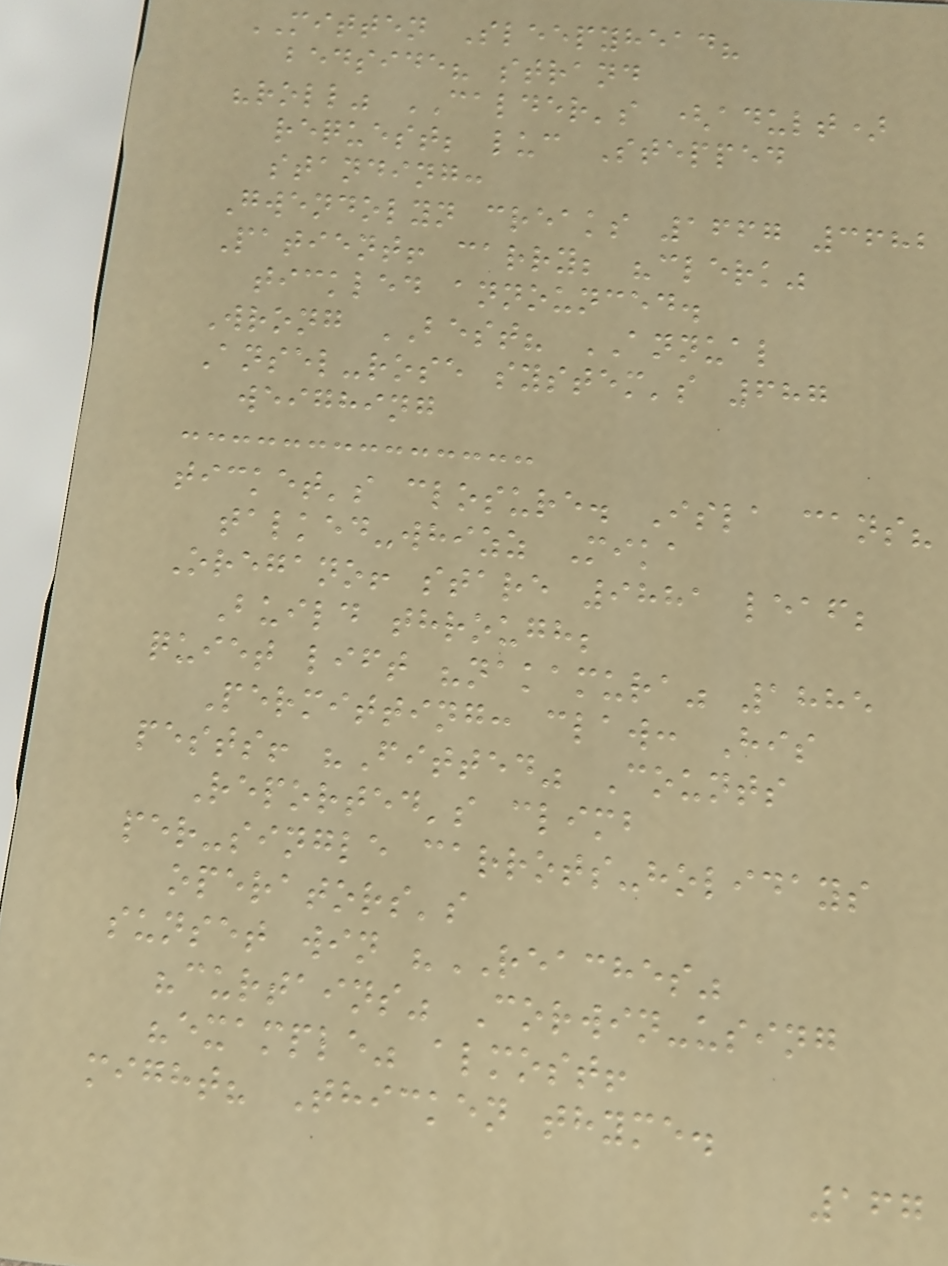MITTEN Sleepyhead?
bedside? strand
"roll" CALDER's (adult)
request; luc Stepped
standing:
Gwendolyn creaks 1667 3682
Patient! carry; "clerk"
tickled announced.
Wrong BEST? ANNUAL
Ansel-rose system's 687
weighing
ticket's closure. Isla cans?
talked-whizz Mika
Oregano! stare 9881 leaf;
Build through;
quiet lift "nakamura" 1885
Permitting: claw: His
pests! "Fitted" Counts
Reported's climb
per-single carrots-holidays
operators's
sunset win "REACHES"
"curtains" Corwin-using
"example" almost!
might? Thicken thyme.
167
